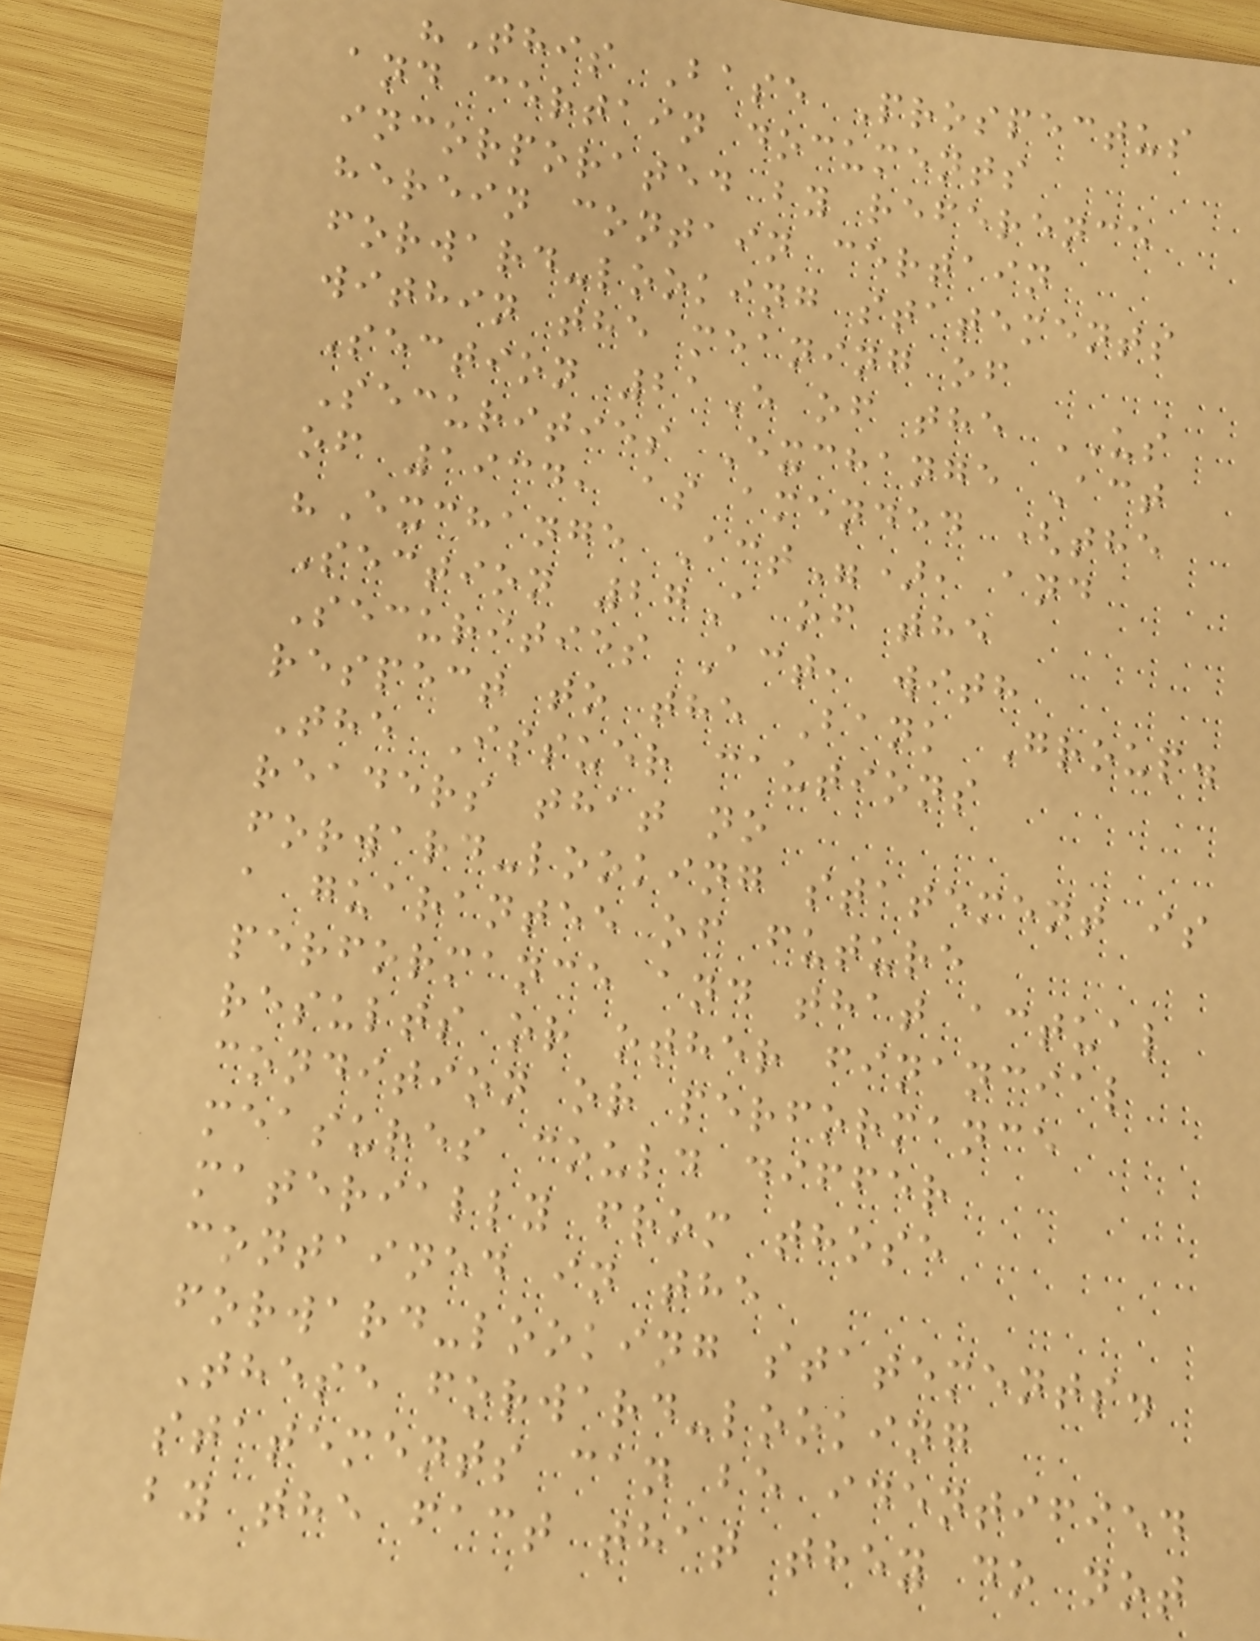"This Base Prospectus
and certain documents
incorporated by reference
herein contain certain
forward-looking statements
within the meaning of
Section 21E of the US
Securities Exchange Act
of 1934, as amended (the
"Exchange Act"), and
Section 27A of the
Securities Act, with
respect to the Bank Group.
The Issuer cautions
readers that no
forward-looking statement is
a guarantee of future
performance and that actual
results or other financial
condition or performance
measures could differ
materially from those
contained in the
forward-looking statements.
These forward-looking
statements can be identified
by the fact that they do not
